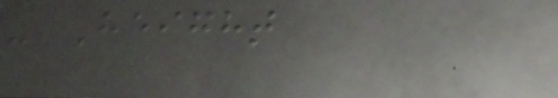- Height
